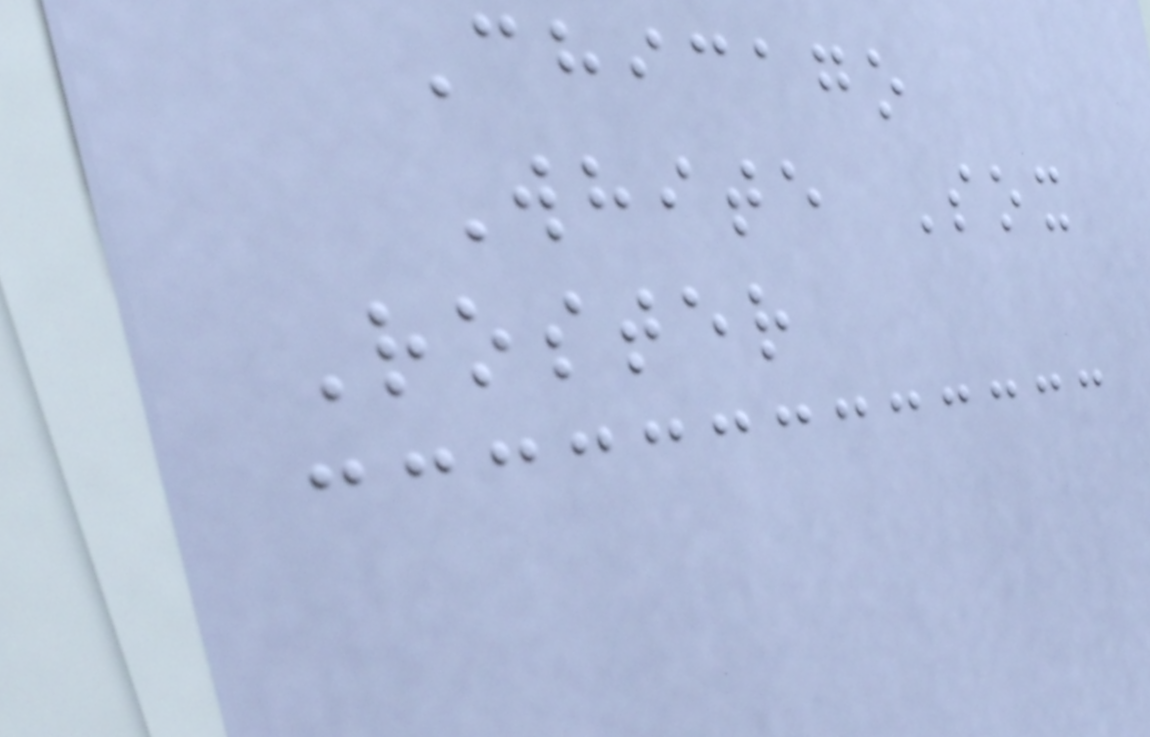Chicago
White Sox
Roster
